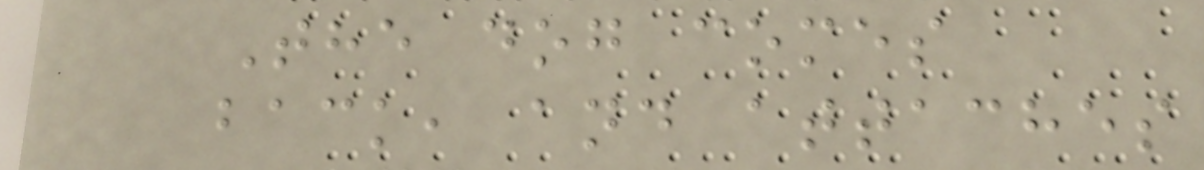The dog comes
back, and attaches
